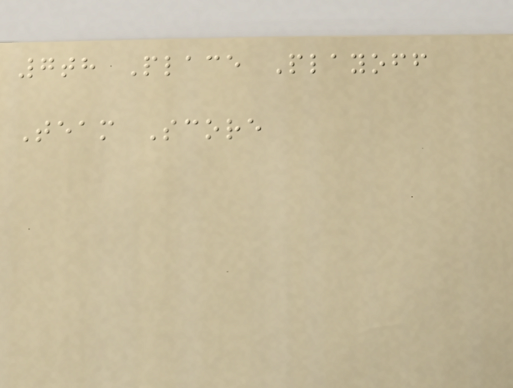7th Place Playoff
Team Score
